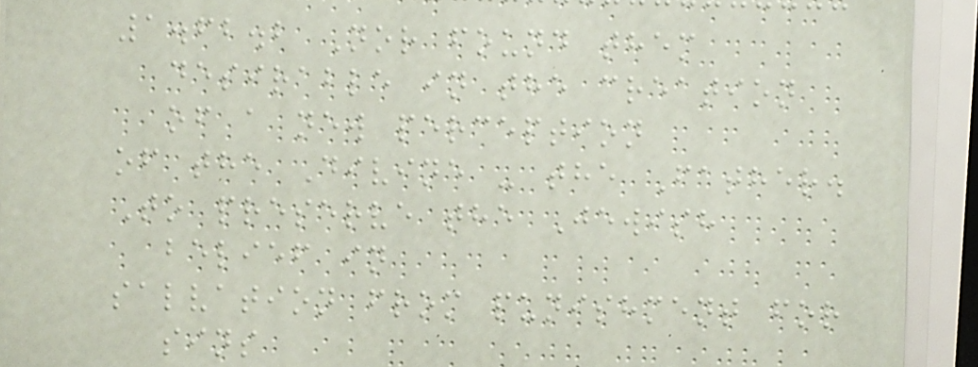1.62.2 Nor found them
desirable in the creation
of a new perception
of the Divine - the Father.
To preserve the Jewish
belief in
salvation from punishment for
sins
